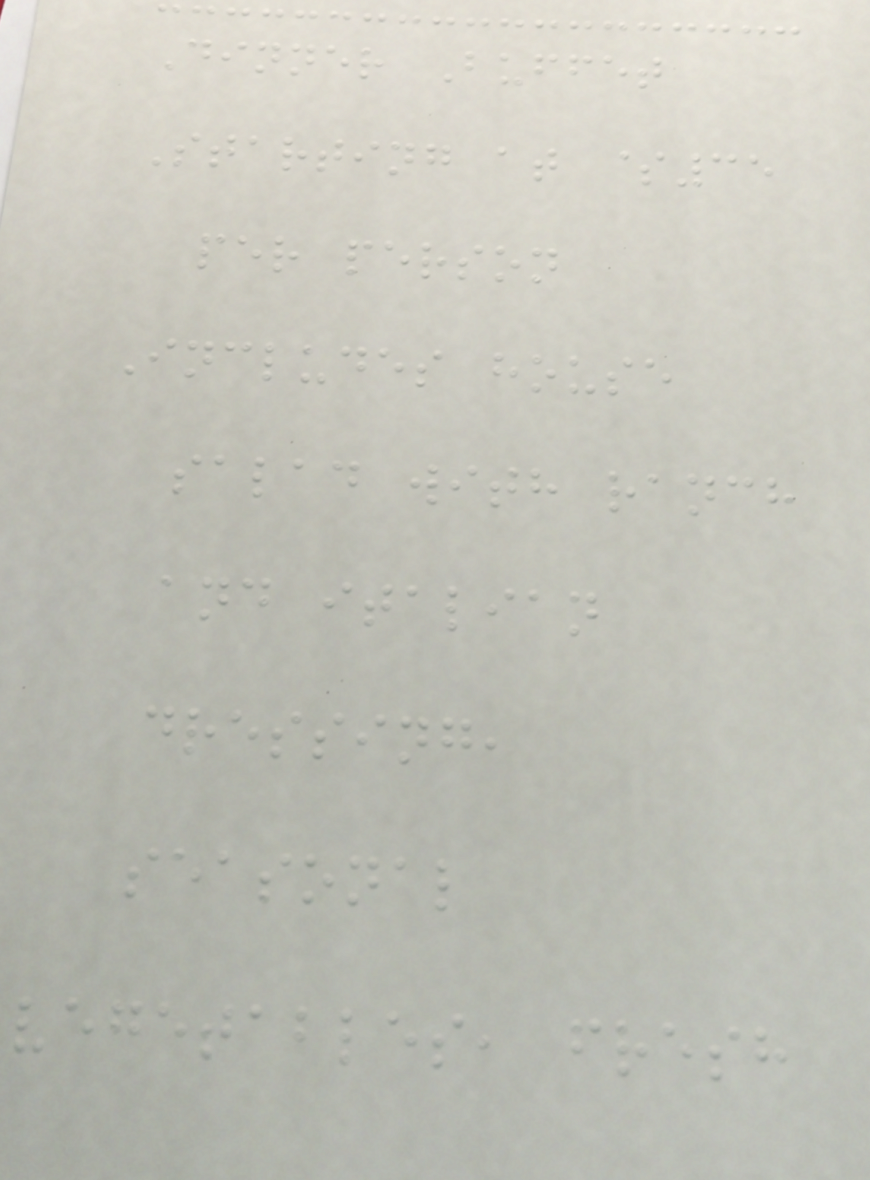Dinner Buffet
Starting at $35
per person
Includes house
salad with ranch
and italian
dressing,
seasonal
vegetables, fresh
